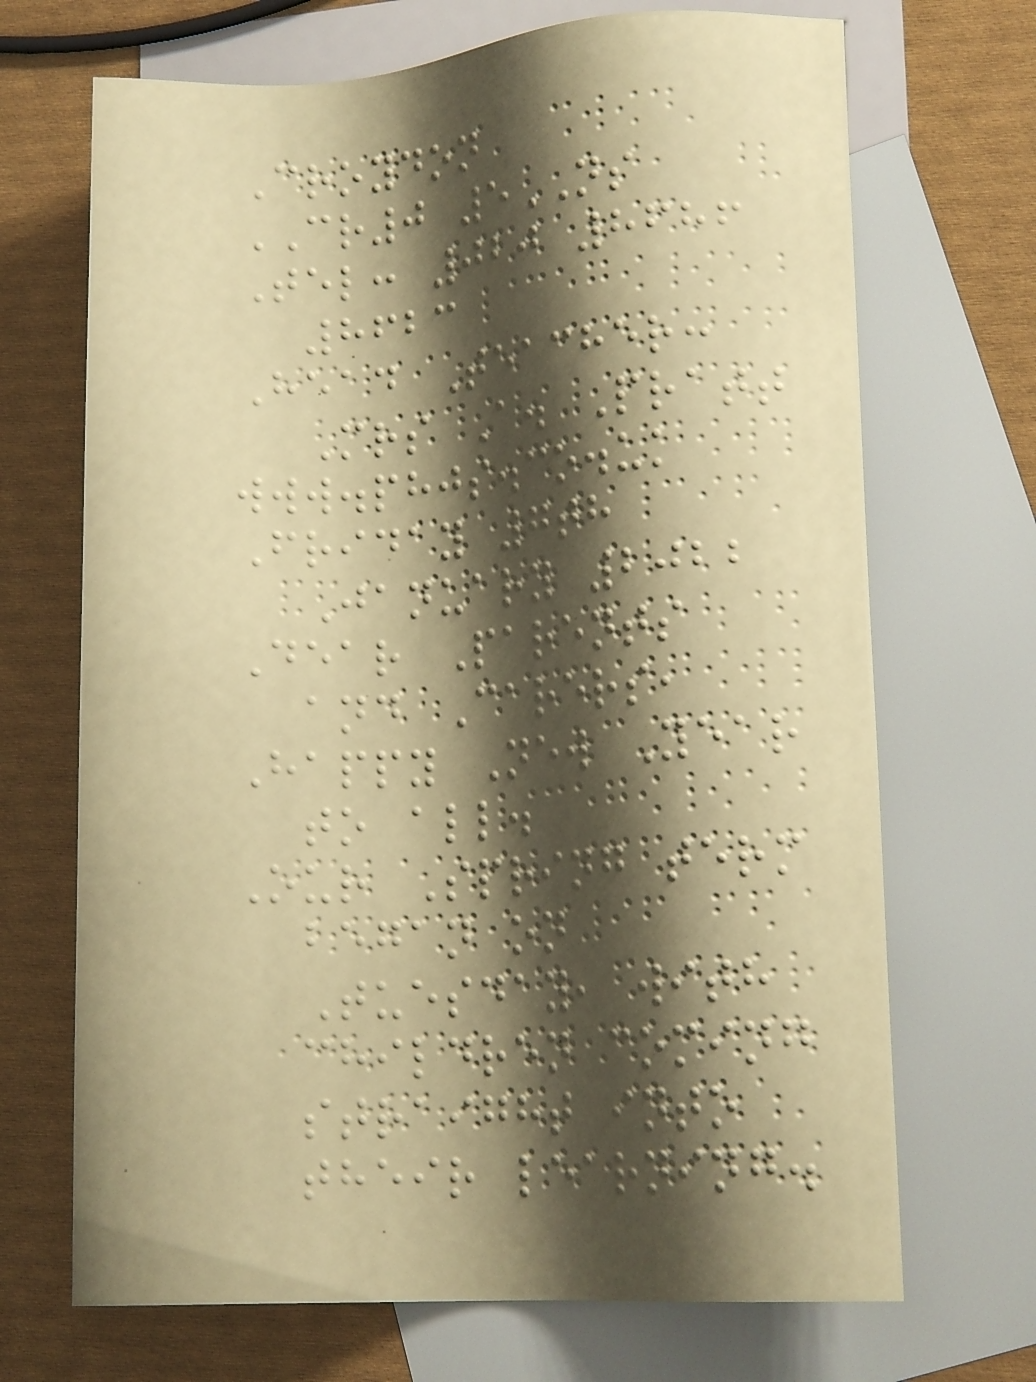Croydon
CR0 5NS
Tel: 020 8686
8623
Head Teacher:
Mrs A. Pratt
www.phjs.co.uk
Friday 7th
January 2022
Dear Parents
and Carers,
Happy New Year
to all.
Our Spring term
began on
Tuesday, with
children coming
straight into
their learning.
